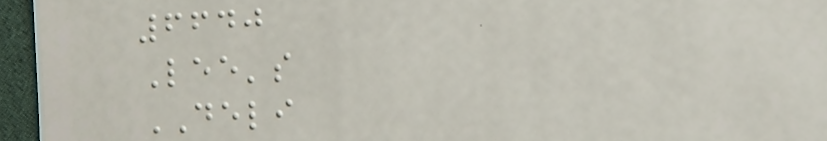6640
Lee's
DELI
